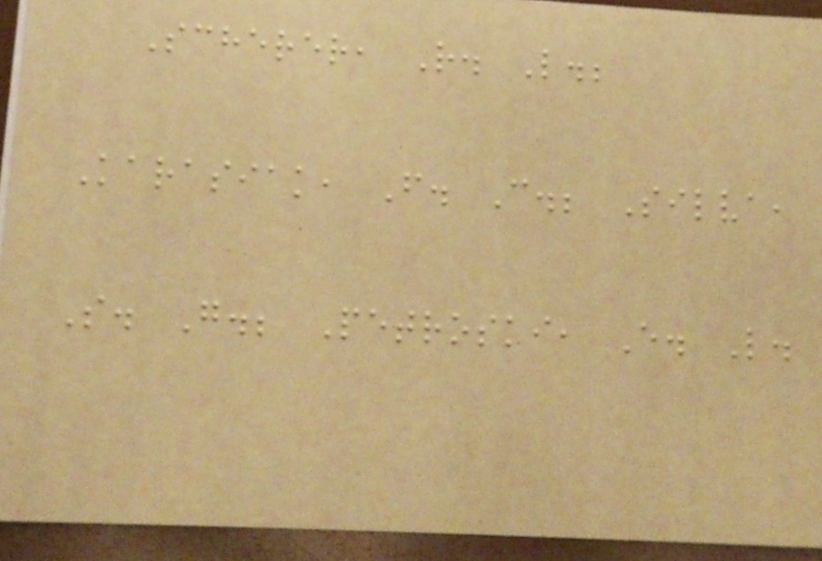Scherer, R. L.;
Karasiak, F. C.; Silva,
S. G.; Petroski, E. L.
